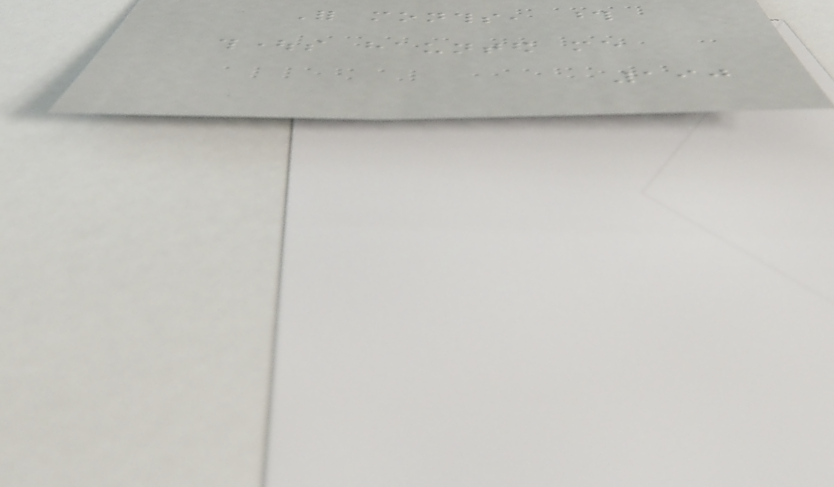For months, those
thoughts haunted me
190
